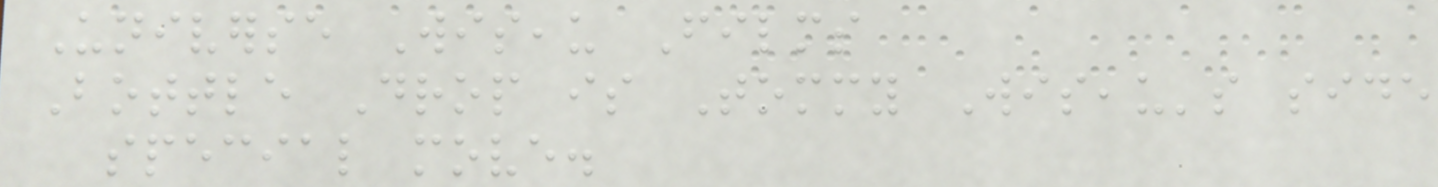Universe Wiseau Films
Bottle Drop is Tommy Wiseau's side
special move.
